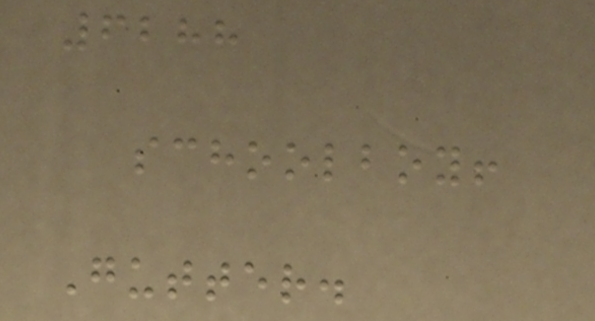6288
schoolboy!
Gutter.
